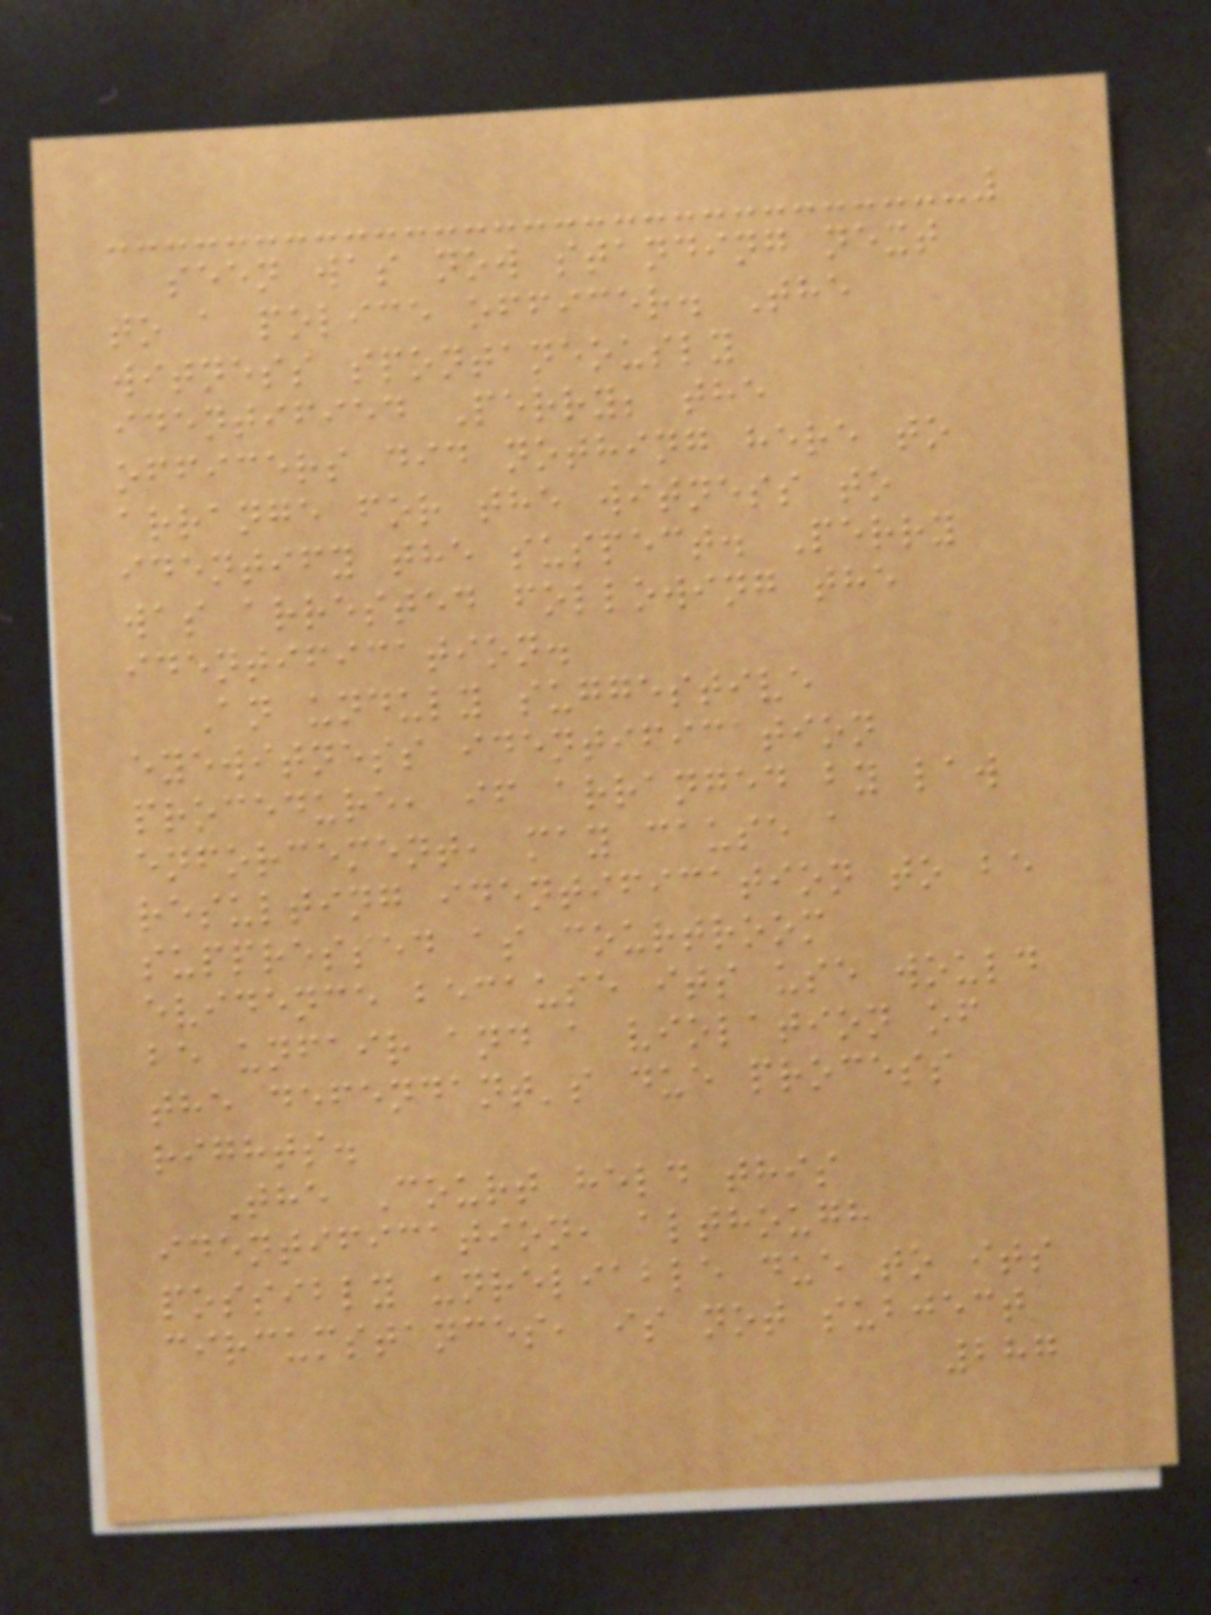seen was now standing next
to a police officer. The
witness spontaneously
identified Perry; the
officers did nothing here to
arrange for the witness to
identify the suspect. Perry
was arrested following the
identification.
An unduly suggestive
eyewitness identification
procedure, if arranged by law
enforcement, may cause a
resulting identification to be
suppressed as courtroom
evidence because its use would
be unfair and a violation of
the defendant's due process
rights.
The Court held this
identification, although
possibly unreliable due to its
circumstances, is not subject
287
